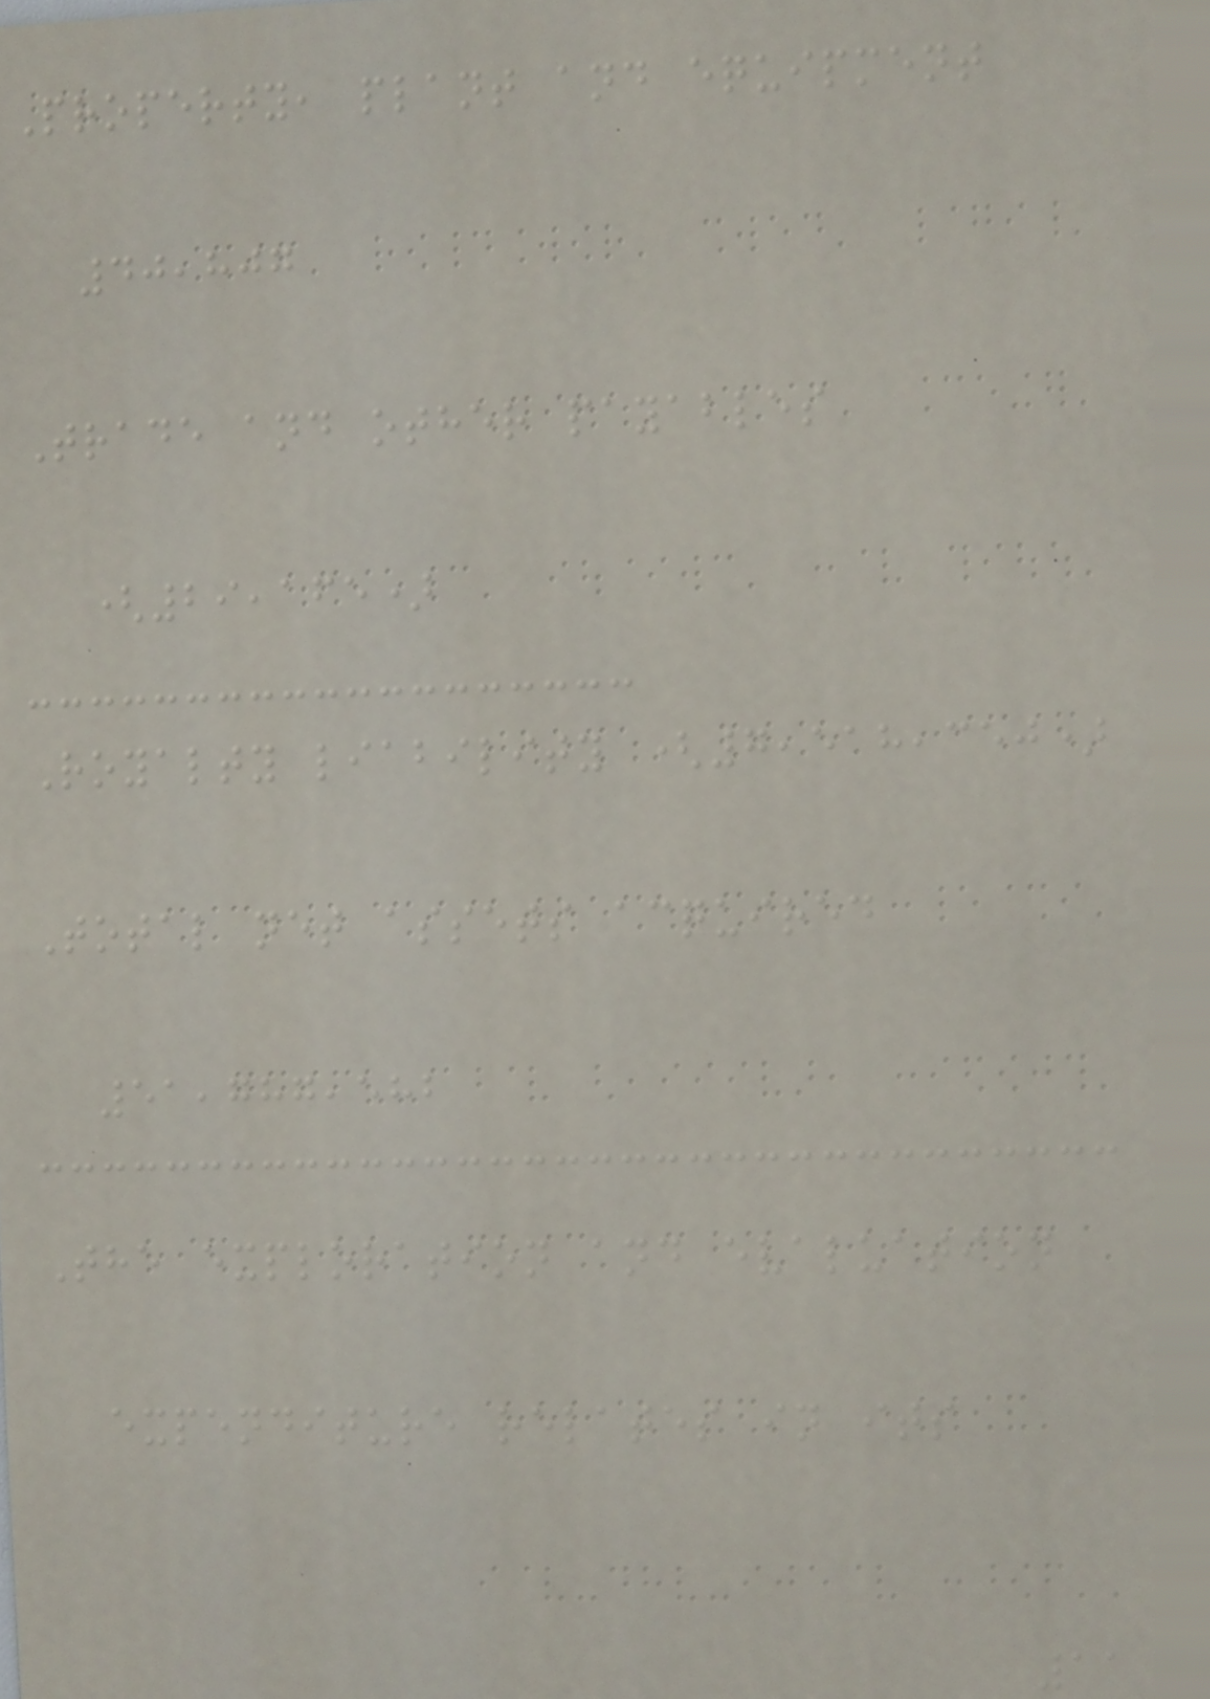Property, plant and equipment
40,807
Trade and other payables
(29,165)
Royalty liability (7,518,350)
Total net assets acquired
51,787,582
The exploration and evaluation
expenditure relates in its
11
